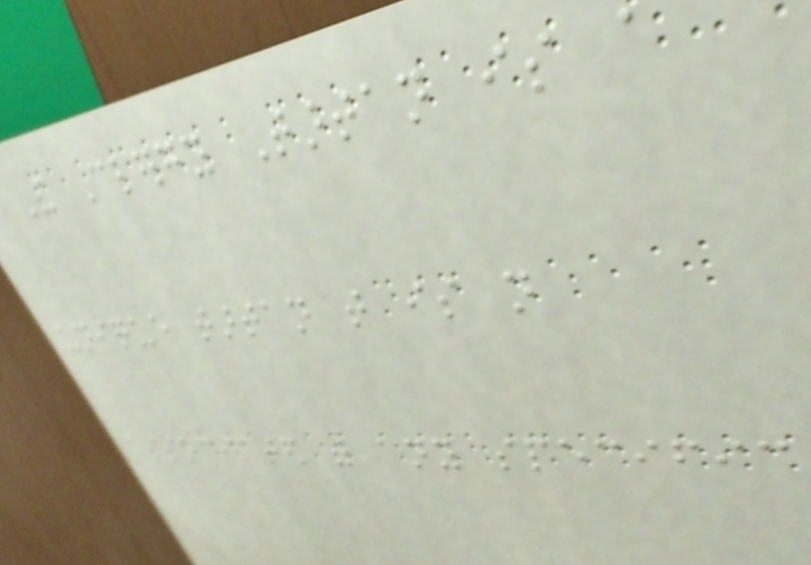The Clergy Tartan is a
unique tartan that is not
associated with any specific
